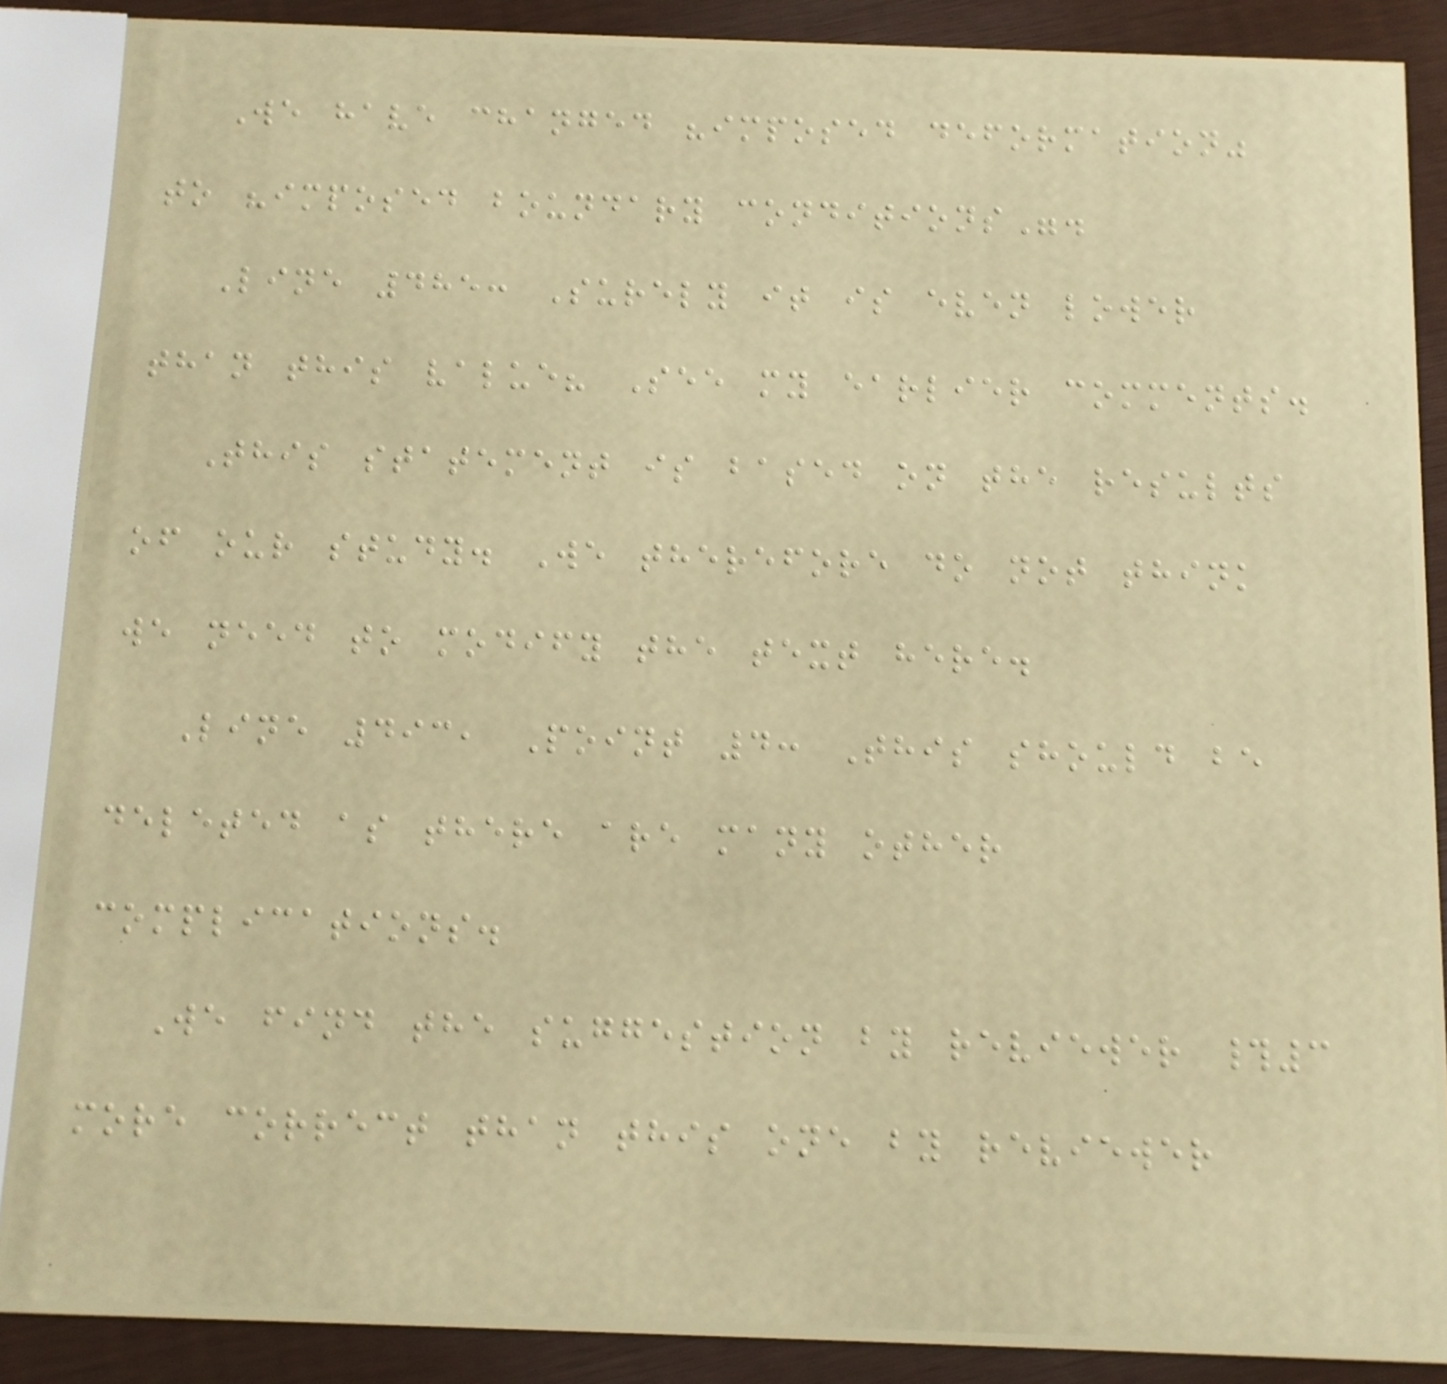We have changed "imposed deformation"
to "imposed boundary conditions".
Line 485: Surely it is even lower
than this value? See my earlier comments.
This statement is based on the results
of our study. We therefore do not think
we need to modify the text here.
Line 493, Point 4: This should be
deleted as there are many other
complications.
We find the suggestion by reviewer #3
more correct than this one by reviewer
